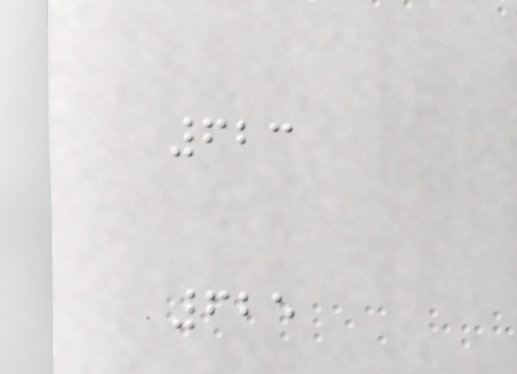623
625
